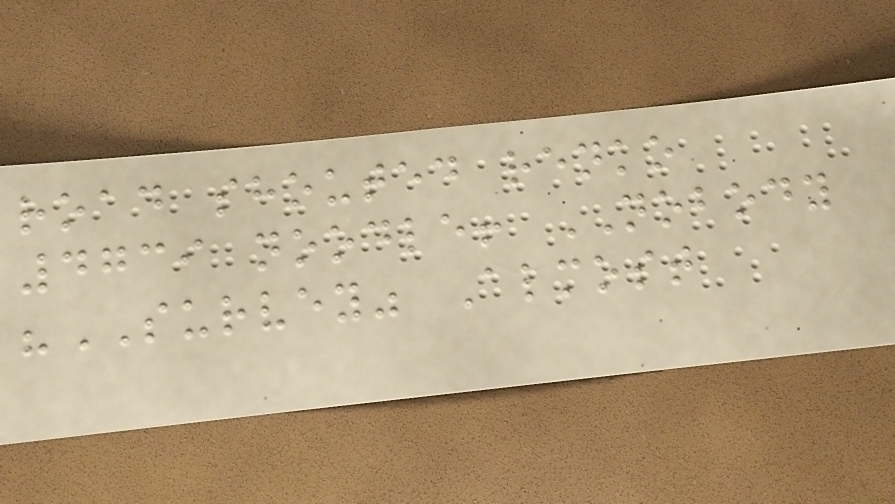road shouted renko
4739 noodle! NOBODY
"SURVEY" Almost
